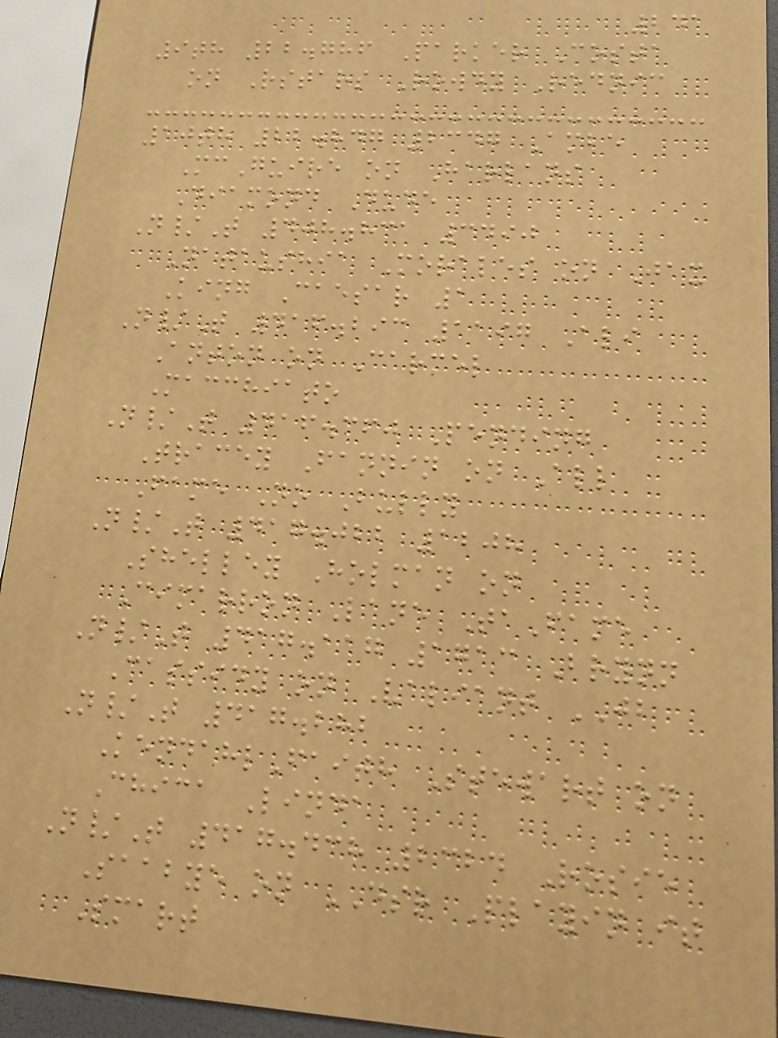241
9th 22.786 Parker Costa
on Rstars Rowdy Rednic
10th 22.847 2347 Ambe
McGuire on Harlans
Diamond Dude
N/T 408.831 3490
Nataushia Morales on Jax
King Caesar 1
N/T 416.293 1197 Ali
Anton on Carmel
Macchiato
N/T 416.360 Pending
Tracey Fannin on All
Fame No Bully
N/T 417.022 1208
Shelley Holman on
Cimarron Lane TaFame
N/T 417.117 1713 Brynn
Cassidy on Valiant JB
N/T 417.282
KendahlFaith Stewart on
Chica Linda
N/T 417.438 2324 Rosie
Saabye on DSR Playin it
Smart
